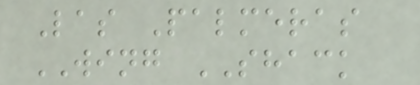Las Palmeras
WING SHACK
